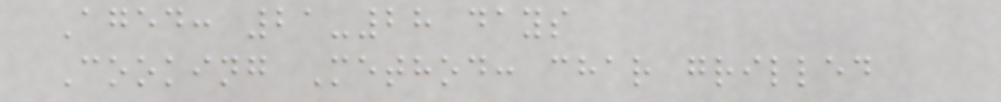Aged: 21-28 days
Cooking Method: char grilled
